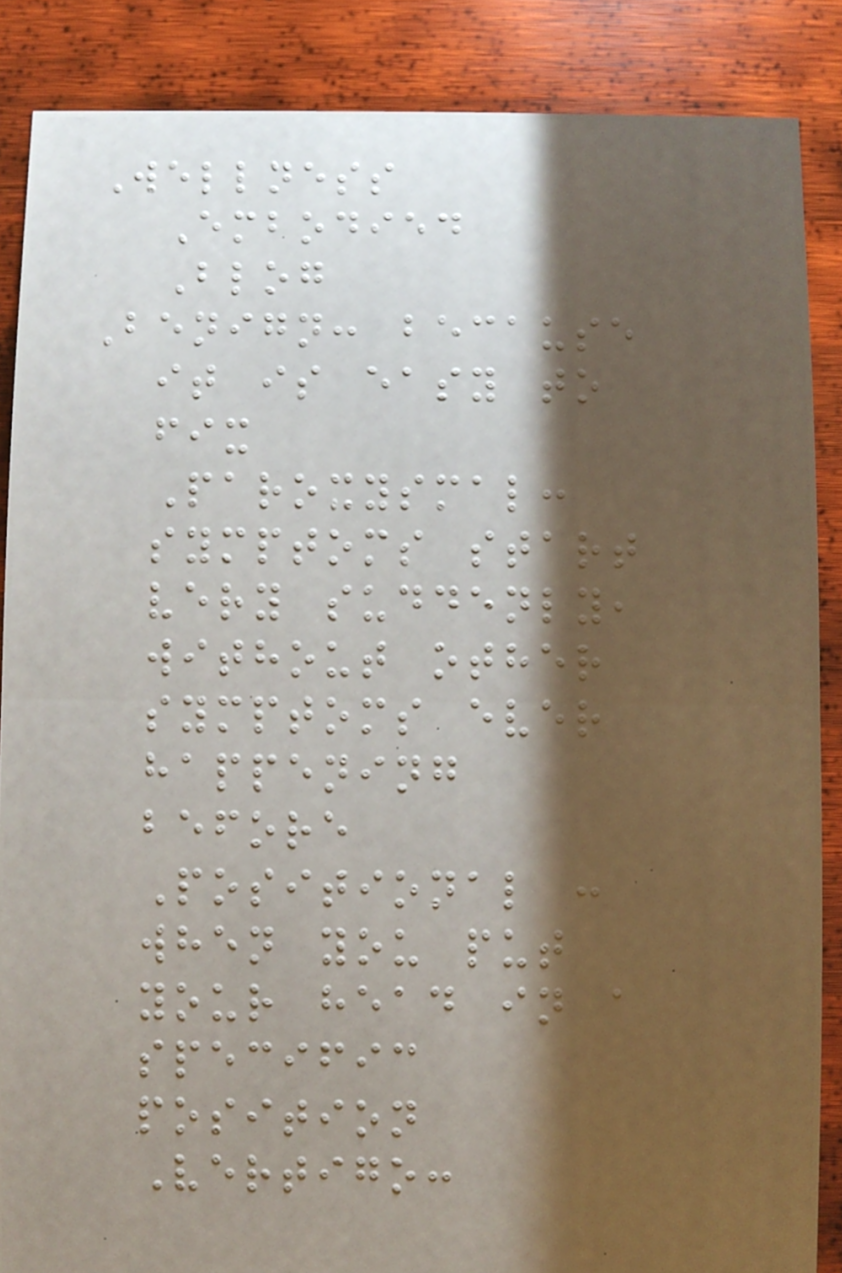Wellness
Embodied
Blog
Benign: because
it is easy to
fix
Paroxysmal:
symptoms start
very suddenly,
without other
symptoms ever
happening
before
Positional :
when you put
your head in a
specific
position
Vertigo:
